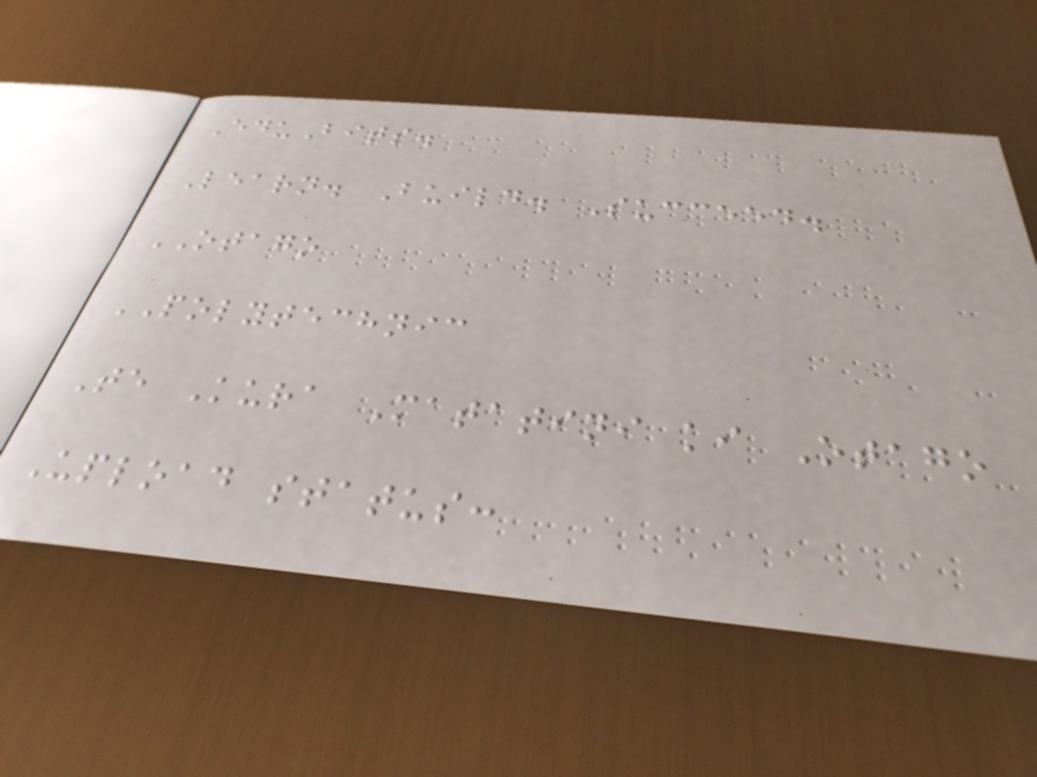EduBits.
Learn. Build. Succeed.
OTAGO
POLYTECHNIC
Te Kura Matatini ki Otago
Upload status:
